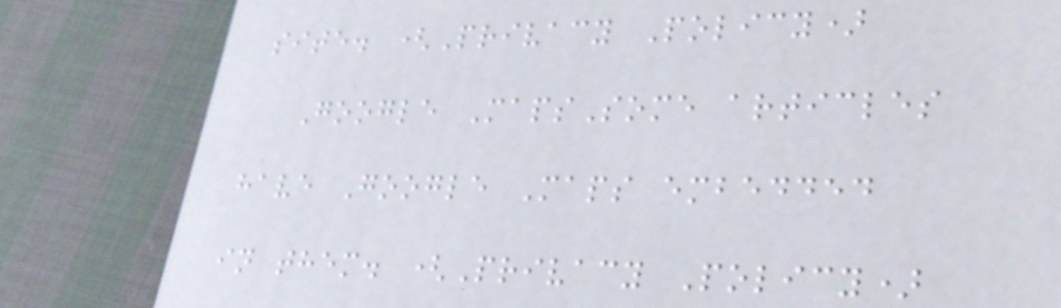site. (Privacy Policy)
Google MapsSome articles
have Google Maps embedded
in them. (Privacy Policy)
